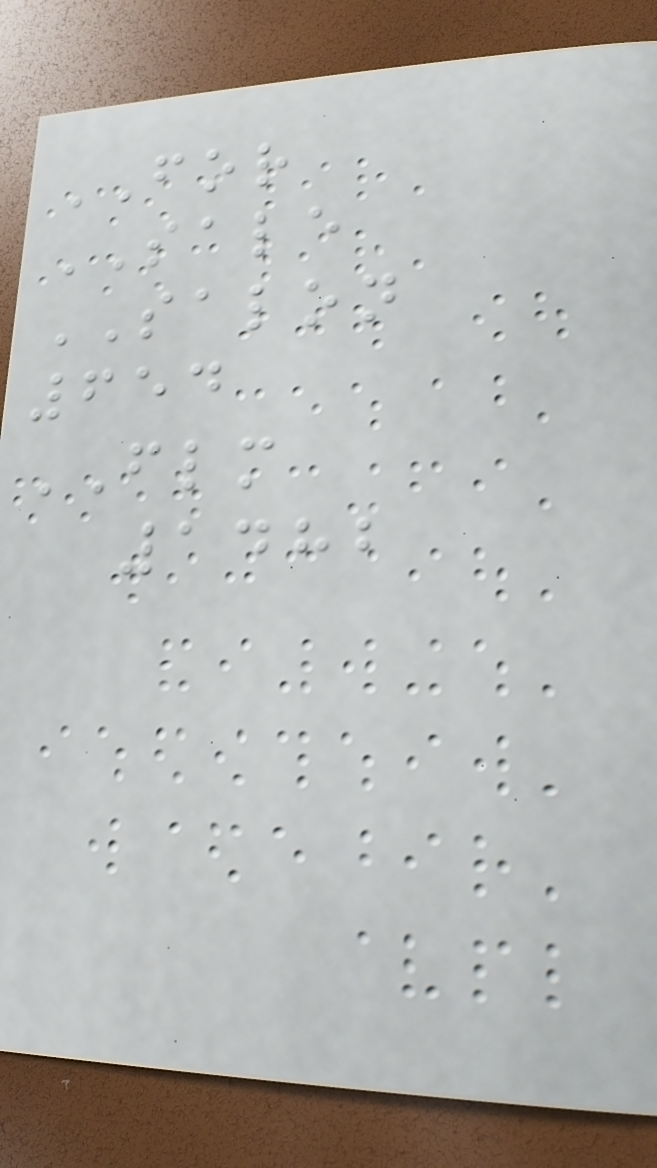FOR
SALE
SALON
654
FLM
1482
